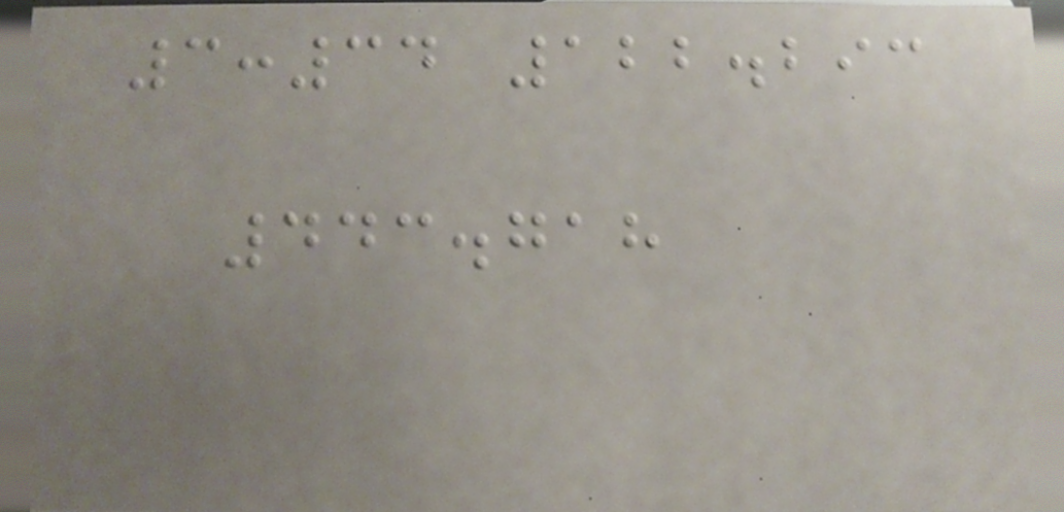3:34 122.293
443.718
